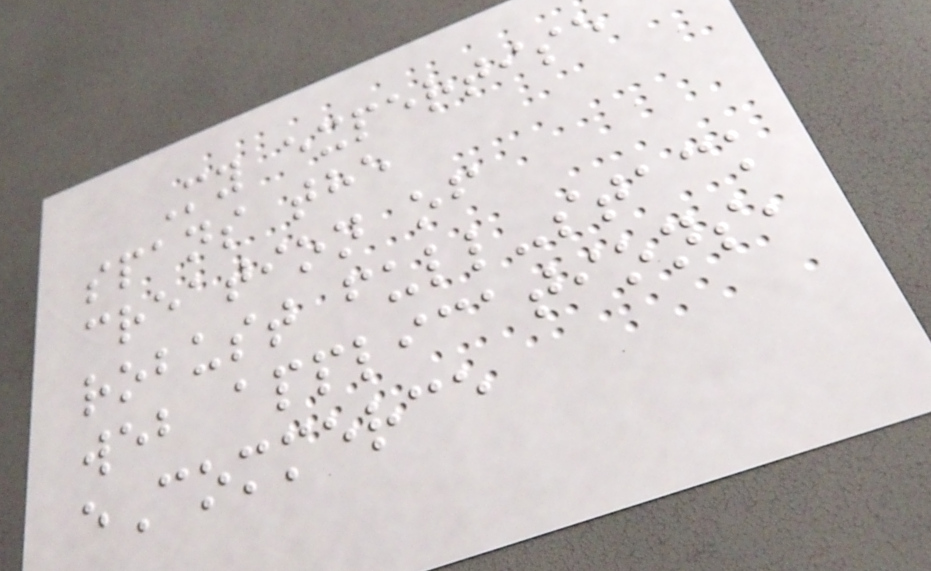My expertise
spans the
creation of
robust full-stack
web applications,
eCommerce
